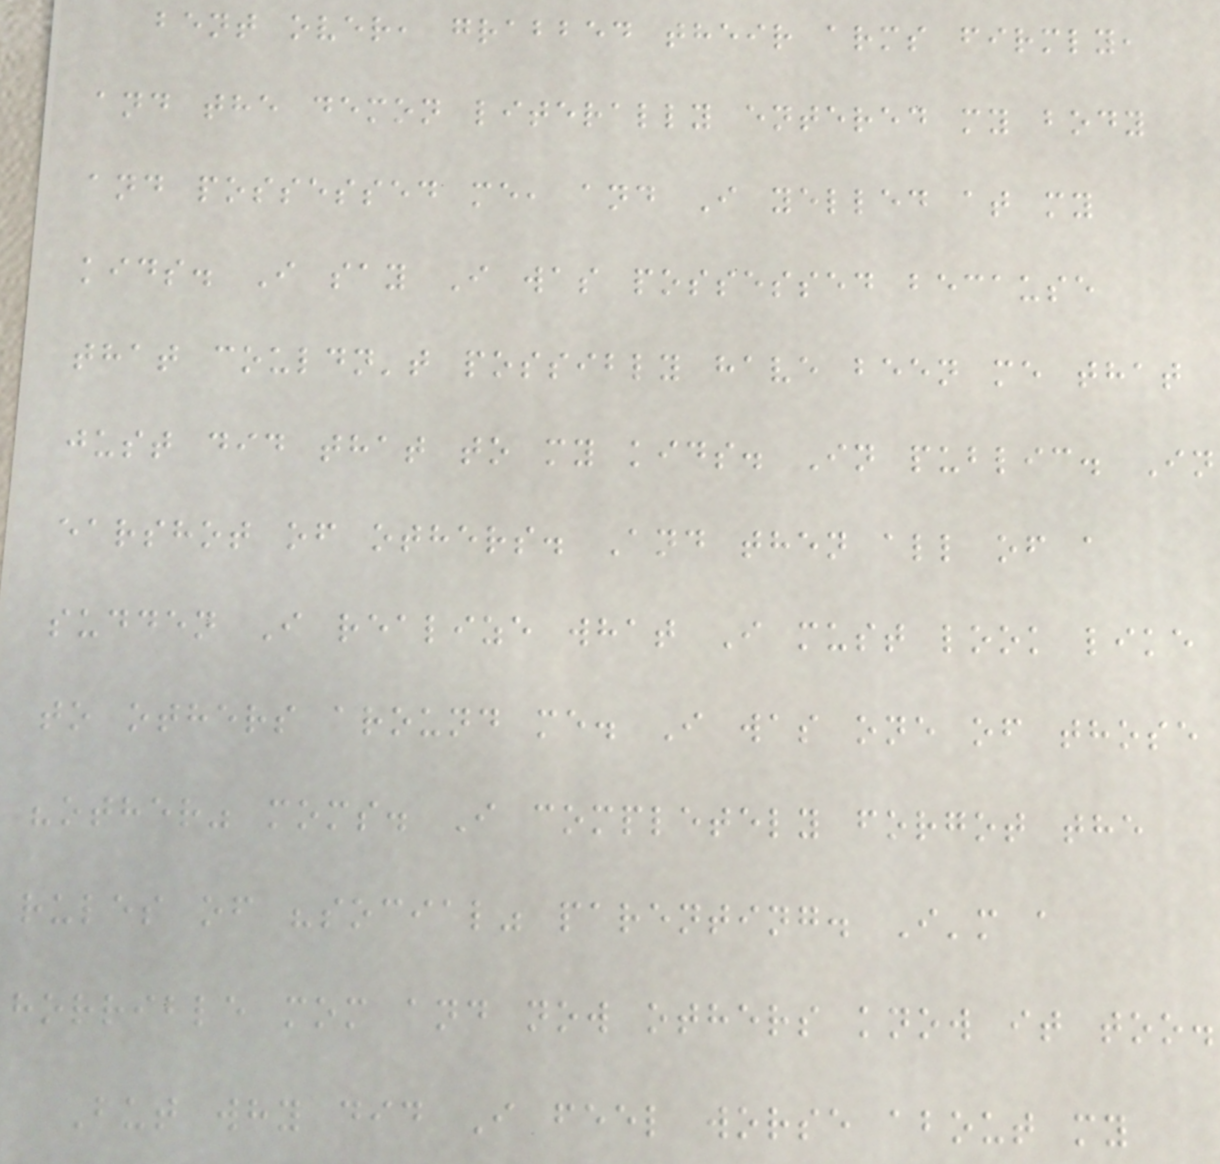bent over, grabbed their arms firmly,
and the demon literally entered my body
and possessed me, and I yelled at my
kids. I say I was possessed because
that couldn't possibly have been me that
just did that to my kids. In public. In
earshot of others. And then all of a
sudden I realize what I must look like
to others around me. I was one of those
"other" moms. I completely forgot the
rules of "social" parenting. I'm a
horrible mom and now others know it too.
But why did I feel worse about my
